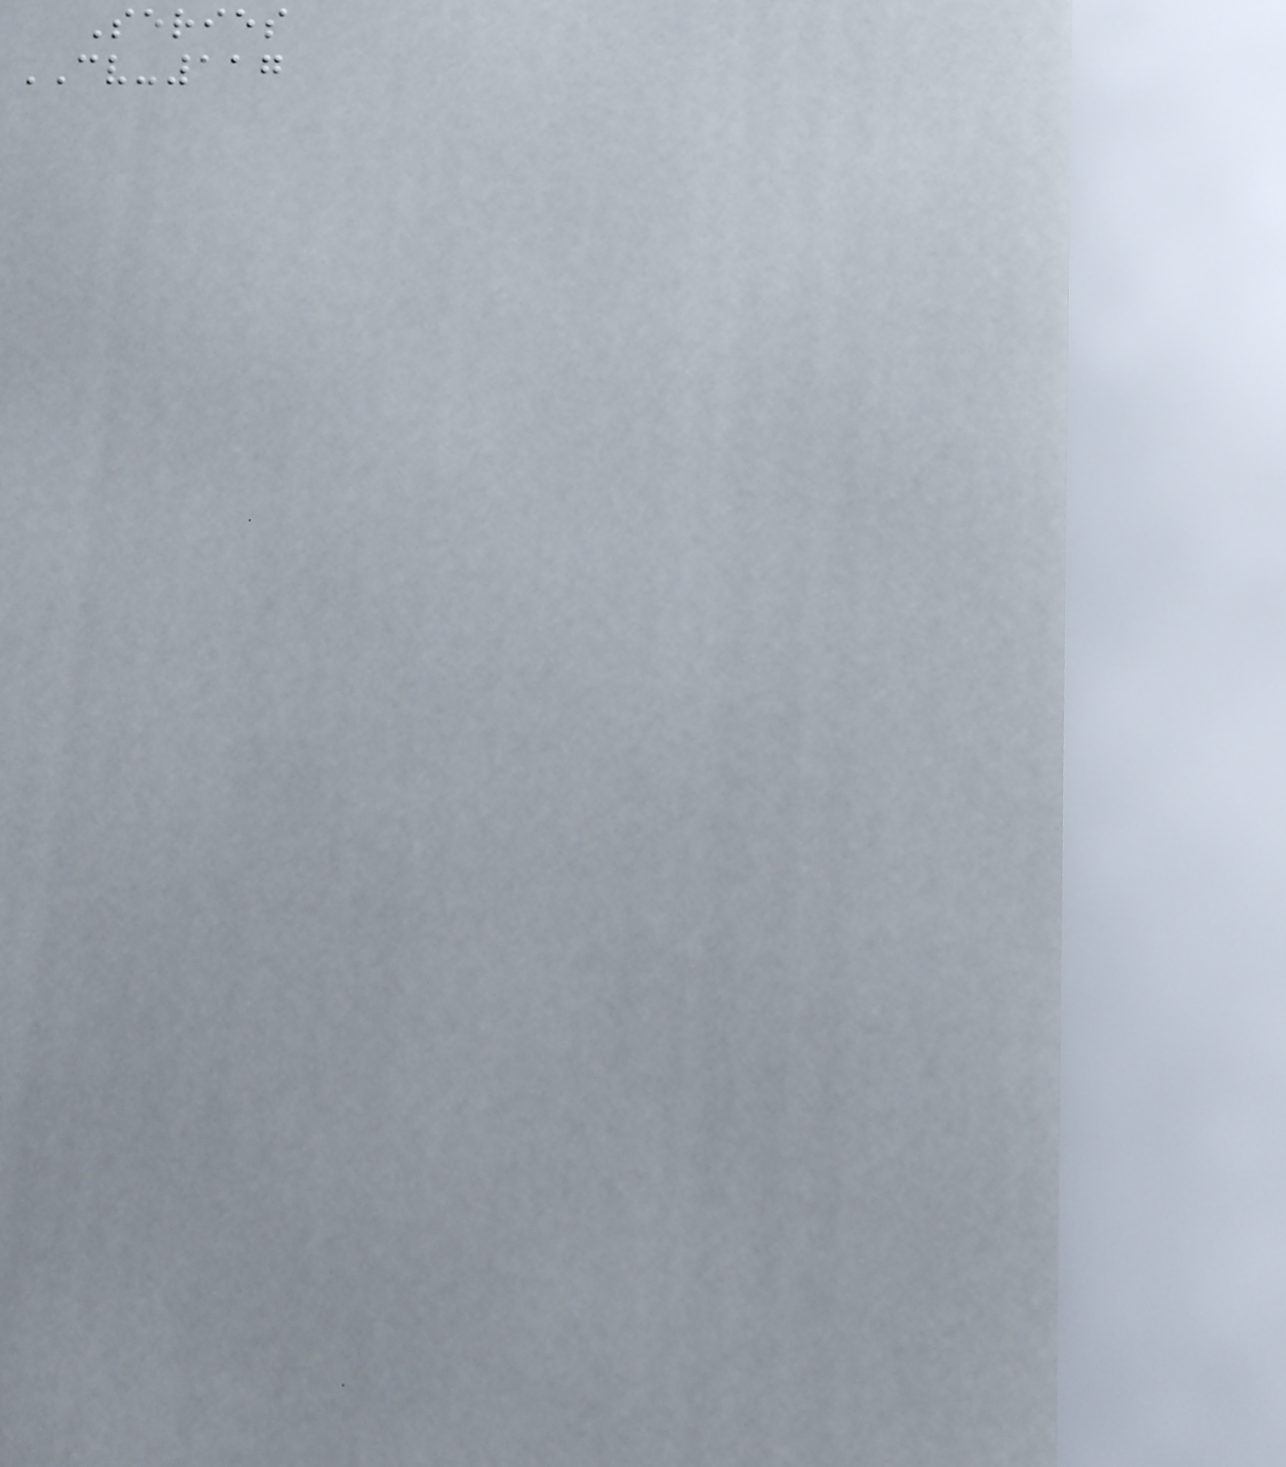Series
CV-117
